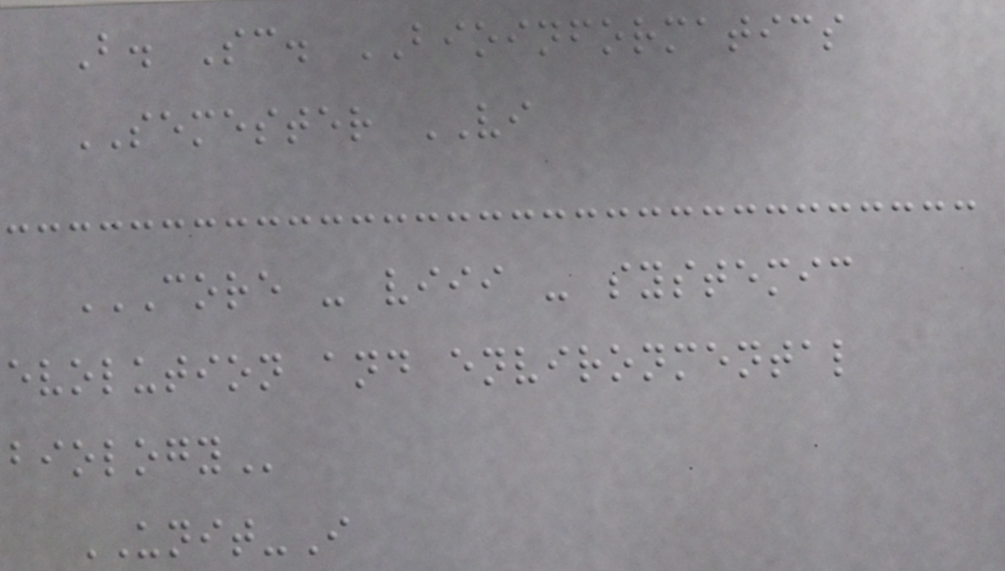B. Sc. BIOINFORMATICS
SEMESTER VI
CORE - VIII - SYSTEMIC
EVOLUTION AND ENVIRONMENTAL
BIOLOGY
UNIT-I
